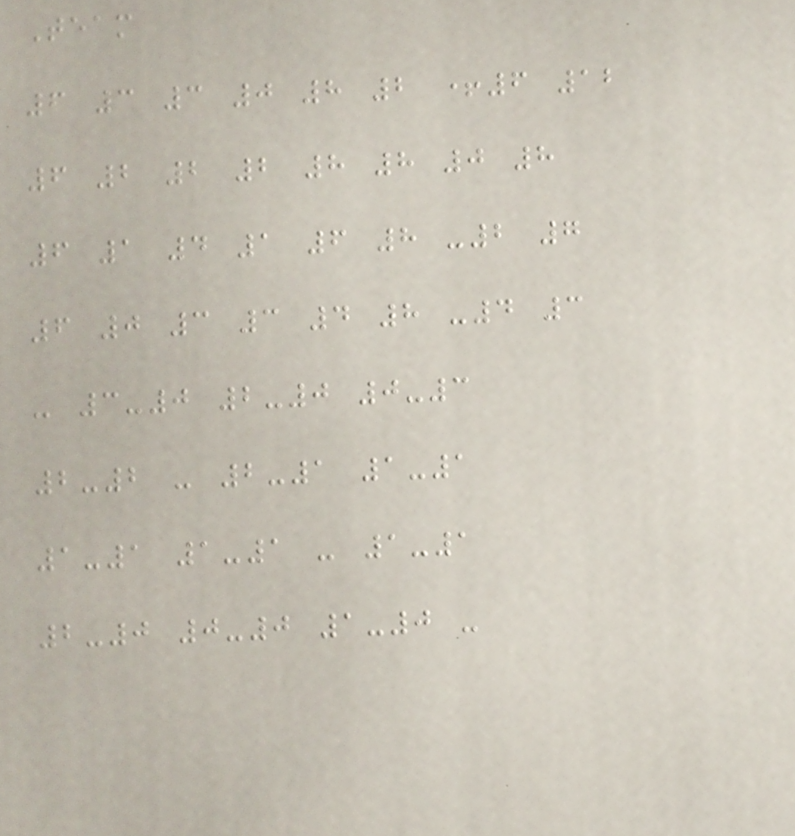Team
6 3 3 0 8 2 +6 12
6 2 2 2 8 8 0 8
6 1 4 1 6 8 -2 7
6 0 3 3 4 8 -4 3
- 3-0 2-0 0-3
2-2 - 2-1 1-1
1-1 1-1 - 1-1
2-0 0-0 1-0 -
